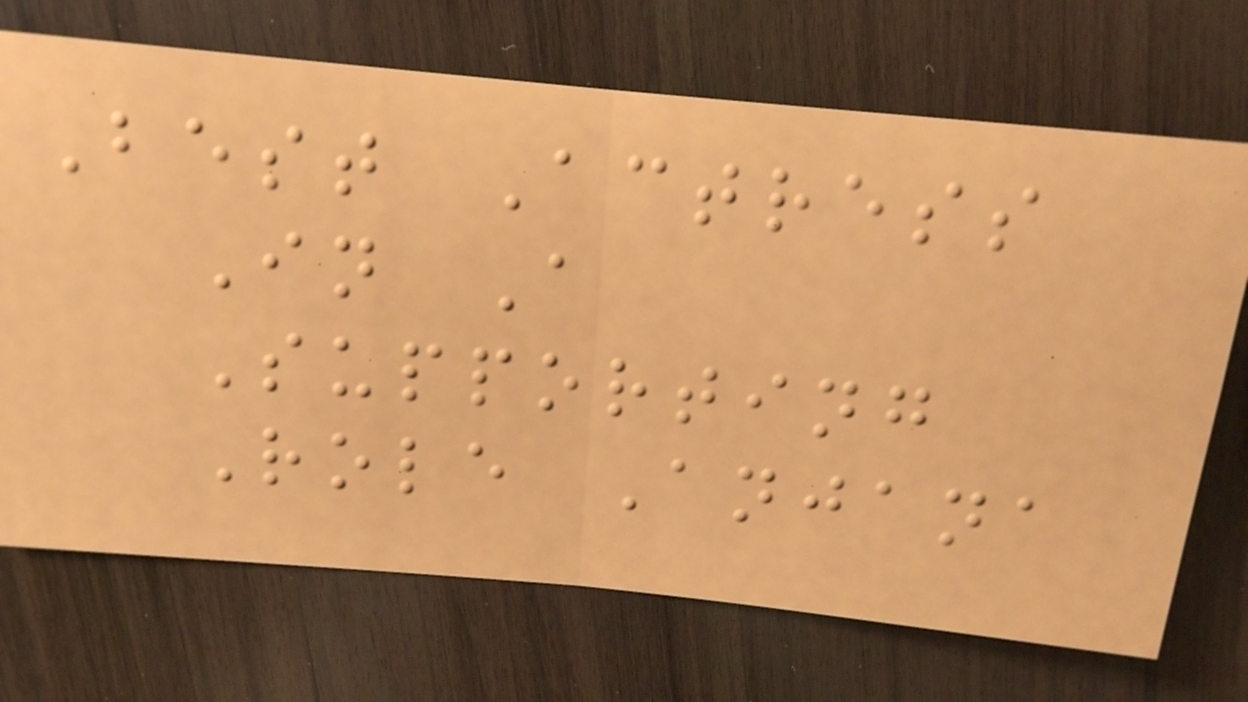Best Actress
In A
Supporting
Role Anjana
